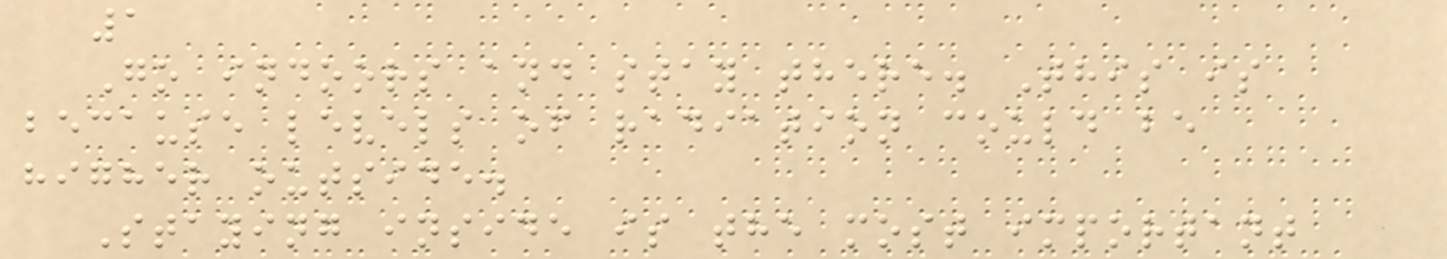1
Go indoors and stay there. This is
because levels of radiation could be
higher outside.
Staying inside is the most important
